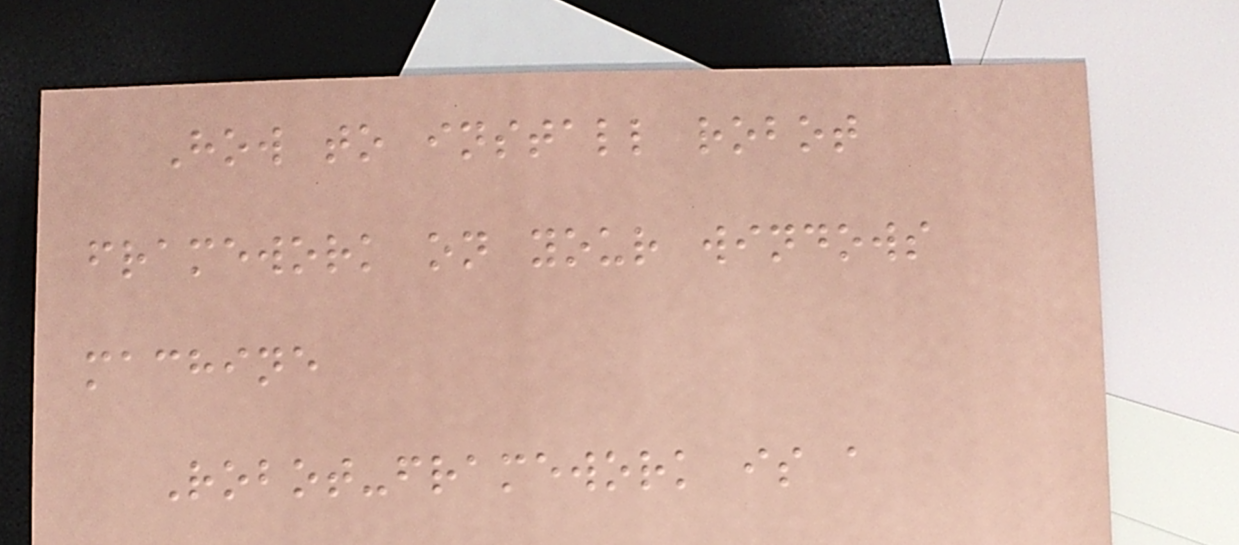How to install robot
framework on your windows
machine
Robot-framework is a
